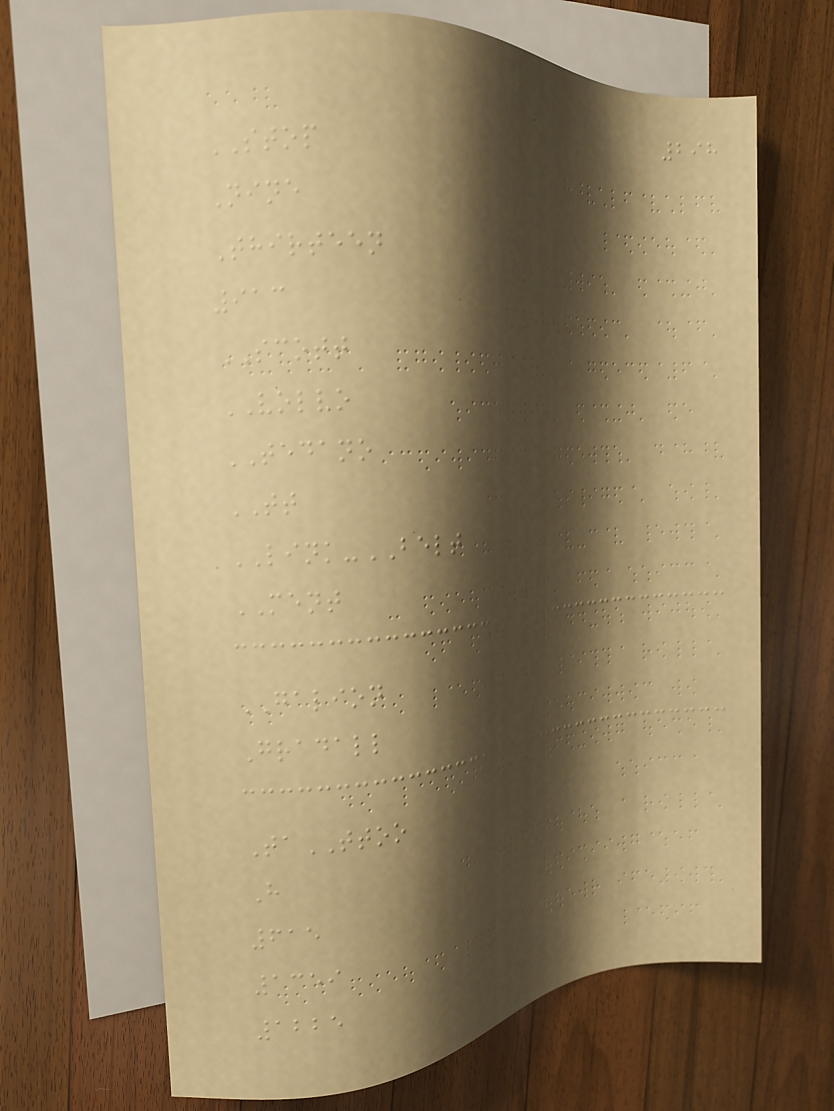298
STOP
Nine
Thirteen
913
SCOTT
VOLVO
TEDANO
TT
LINK-BELT
MENT
GALION
Gradall
TaTTOO
H
615
1359
1225
